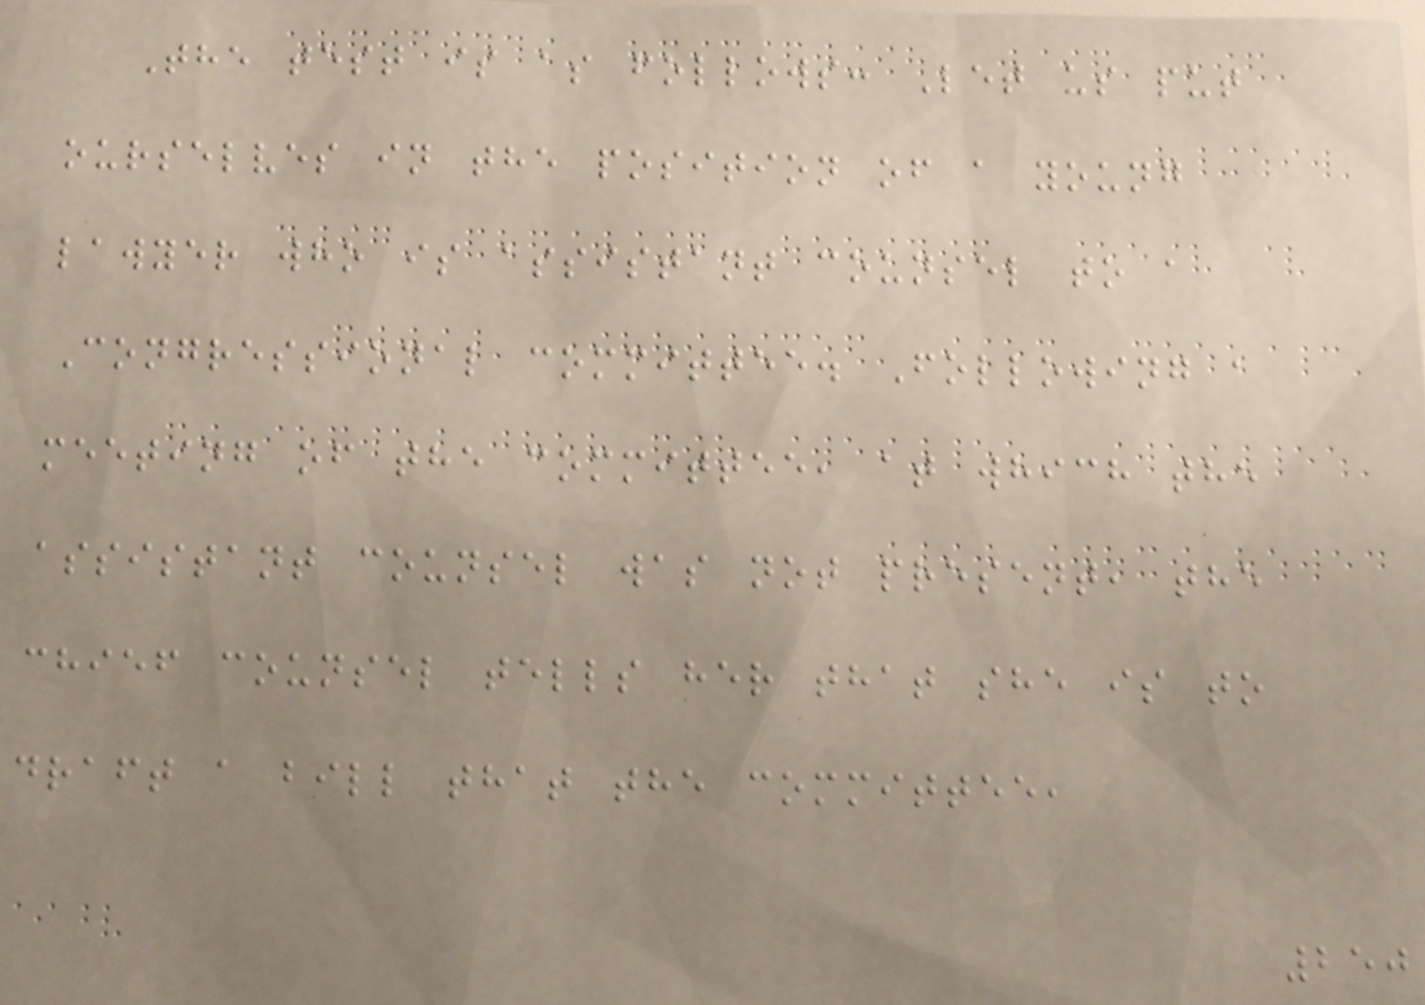The test is as follows: Let us put
ourselves in the position of a young
lawyer who is assistant counsel to a
Congressional committee. Following a
meeting of the committee, at which the
assistant counsel was not present, the
chief counsel tells her that she is to
draft a bill that the committee,
250
